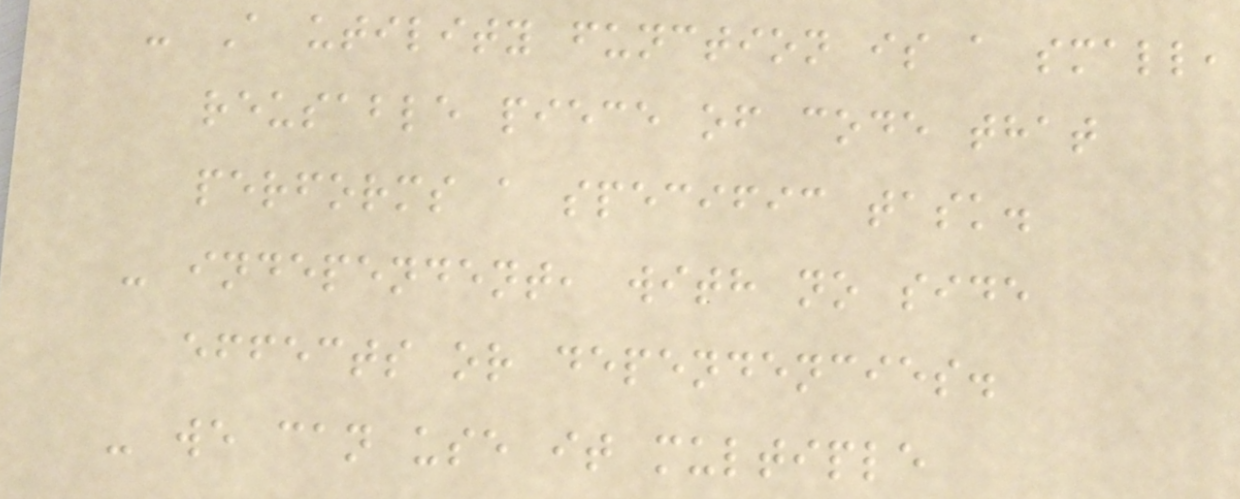- A utility function is a small,
reusable piece of code that
performs a specific task.
- independent, with no side
effects or dependencies.
- we can use it multiple
